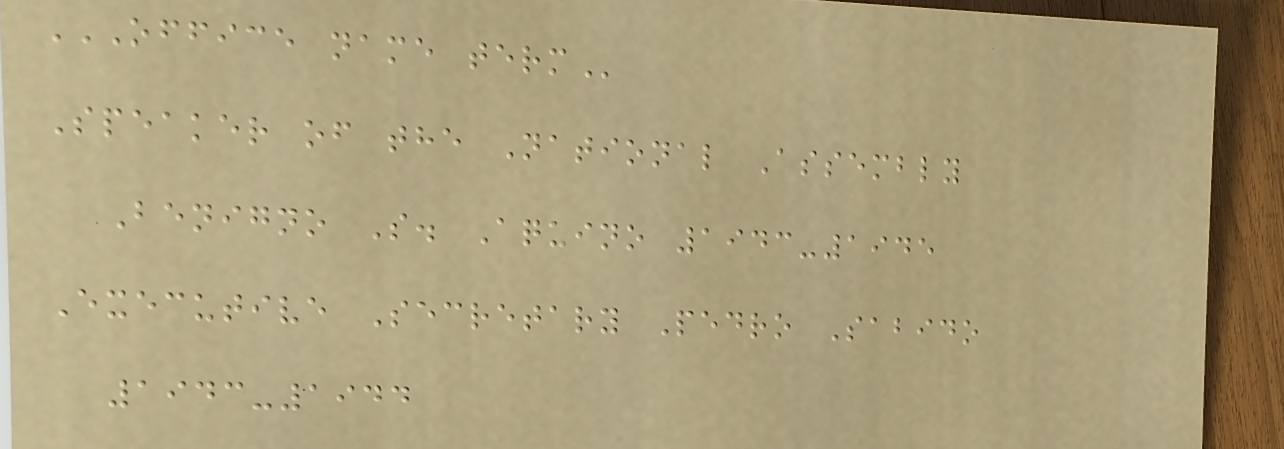OFFICE NAME TERM
Speaker of the National Assembly
Benigno S. Aquino 1943-1945
Executive Secretary Pedro Sabido
1943-1944
